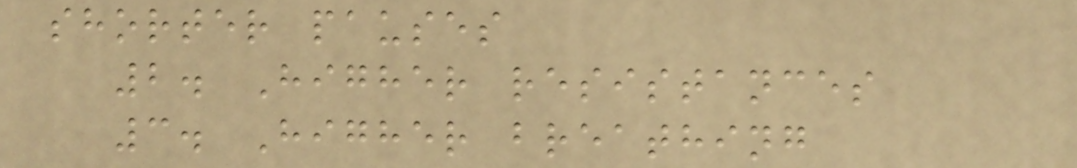shorter pauses
2. Higher resistances
3. Higher breathing
